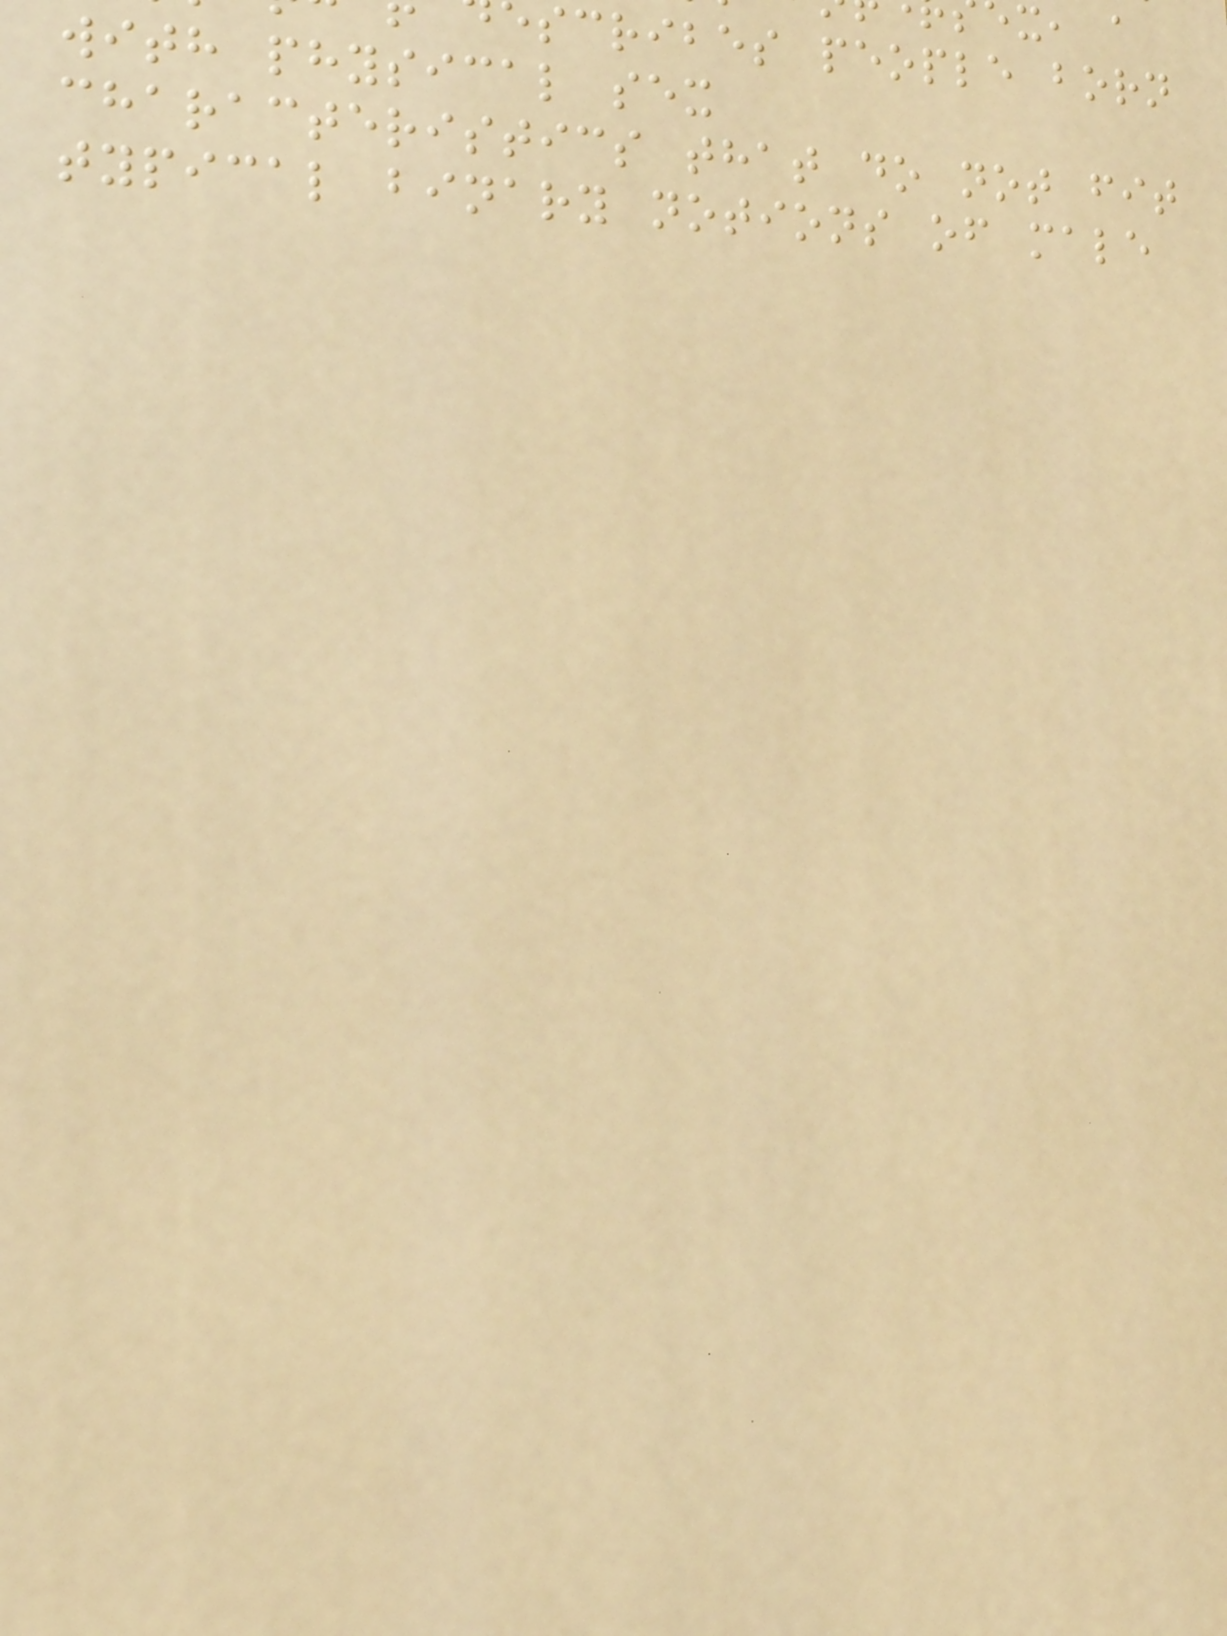scribes people born
with physical sex
characteristics that do not fit
typical binary notions of male
